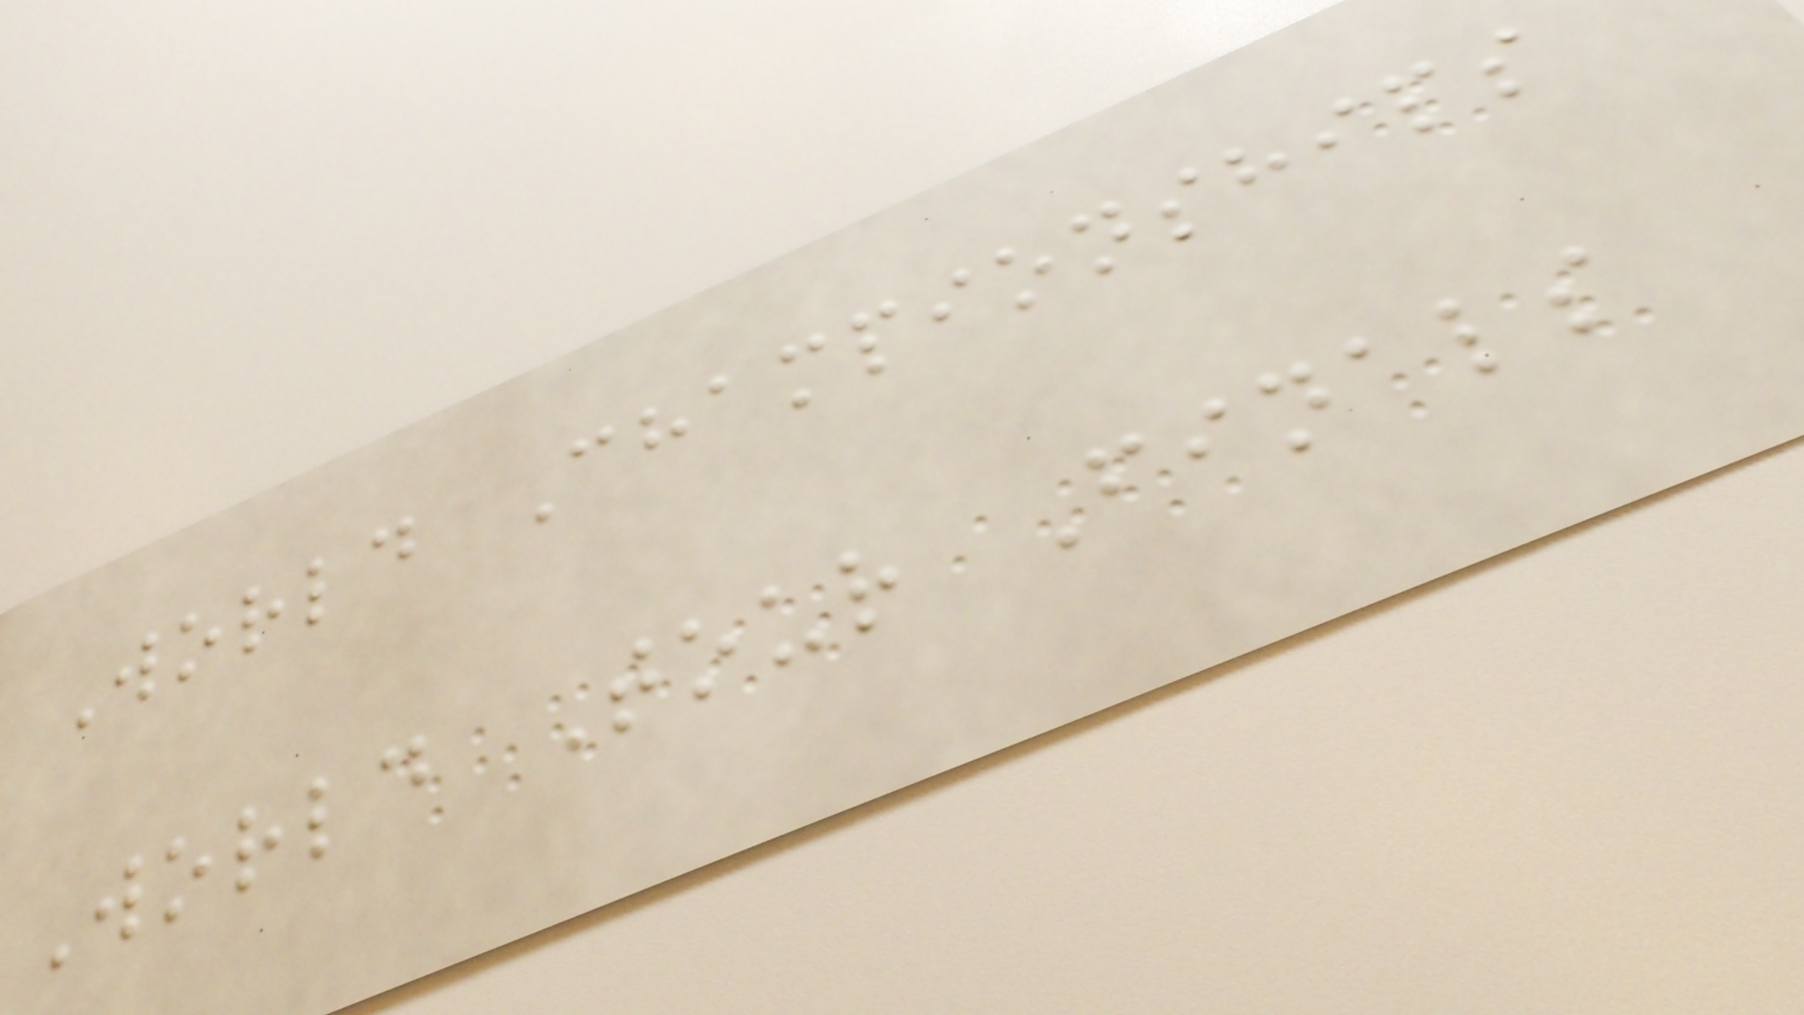World Championships
World Tour Finals
